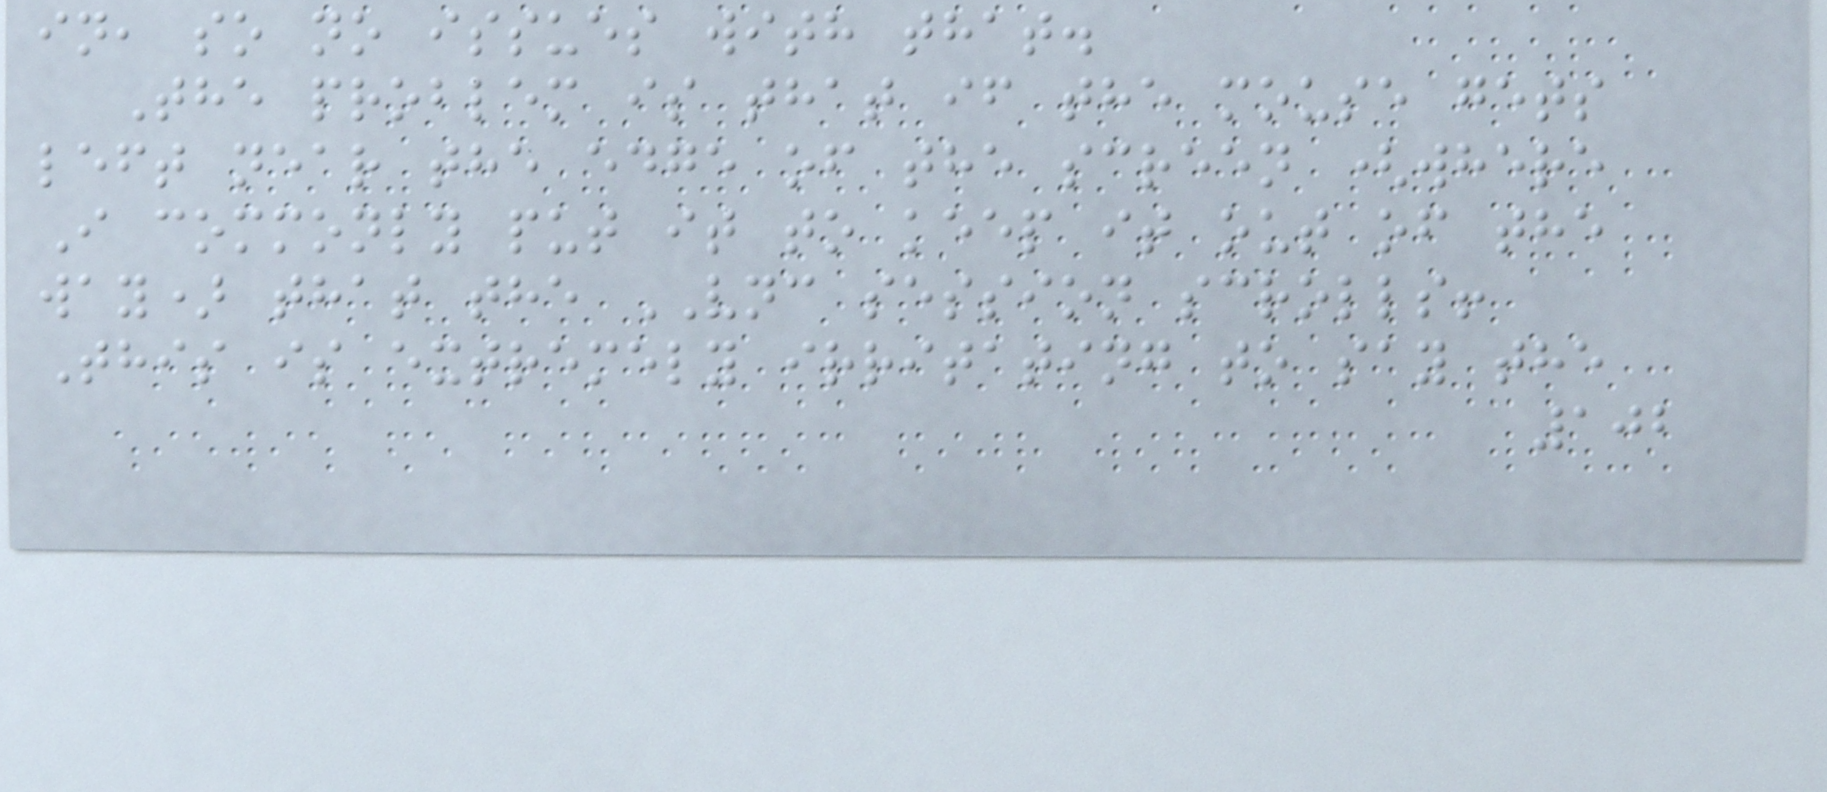in, so no issues with that.
The problem is that if the mouse gets
left near the edge of the screen (where
I commonly put it to keep it out of the
way) that the VNC session scrolls!
This is extremely irritating to say the
102
